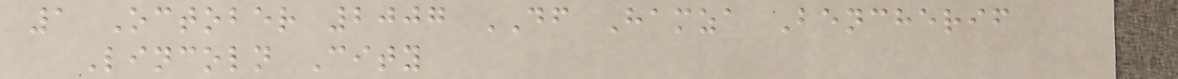1 October 2007 DF Hamza Bencherif
Lincoln City
